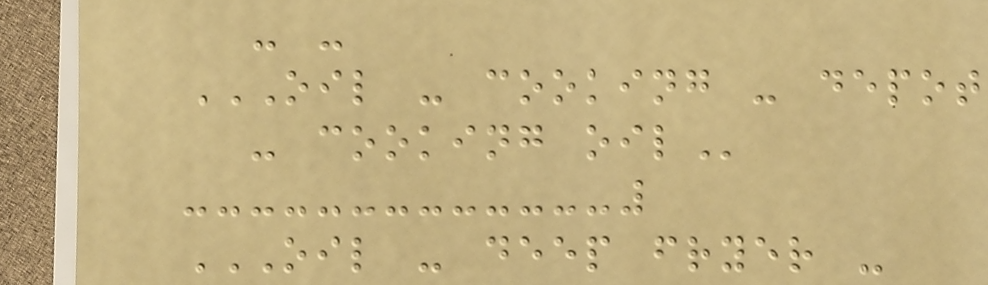- -
OIL - COOKING - DEPOT
- COOKING OIL
OIL - DEEP FRYER -
